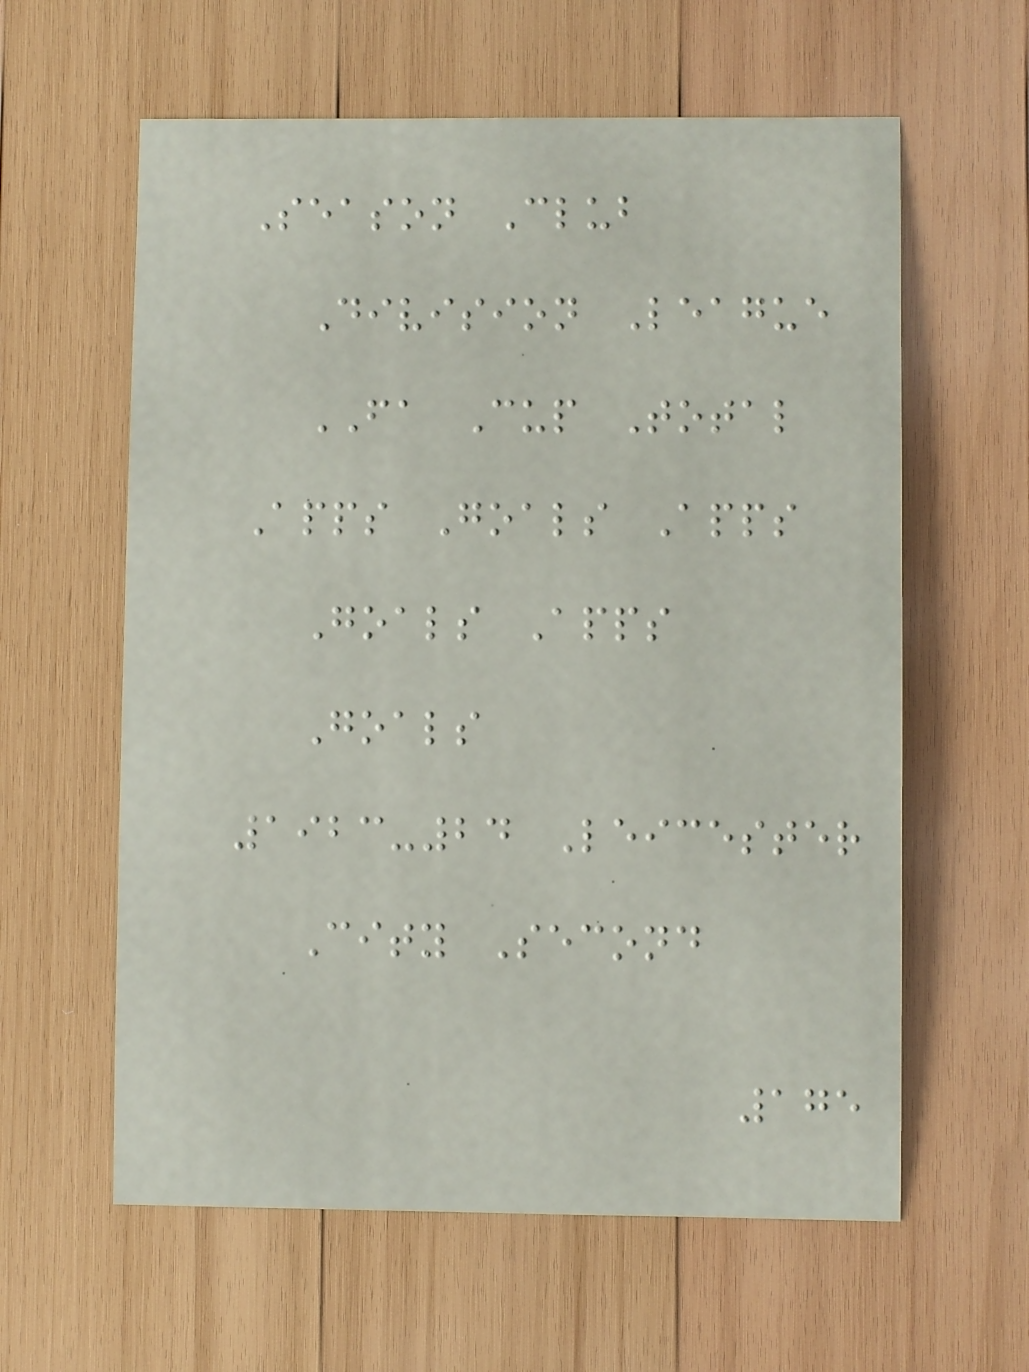Season Club
Division League
FA Cup Total
Apps Goals Apps
Goals Apps
Goals
1923-24 Leicester
City Second
175
